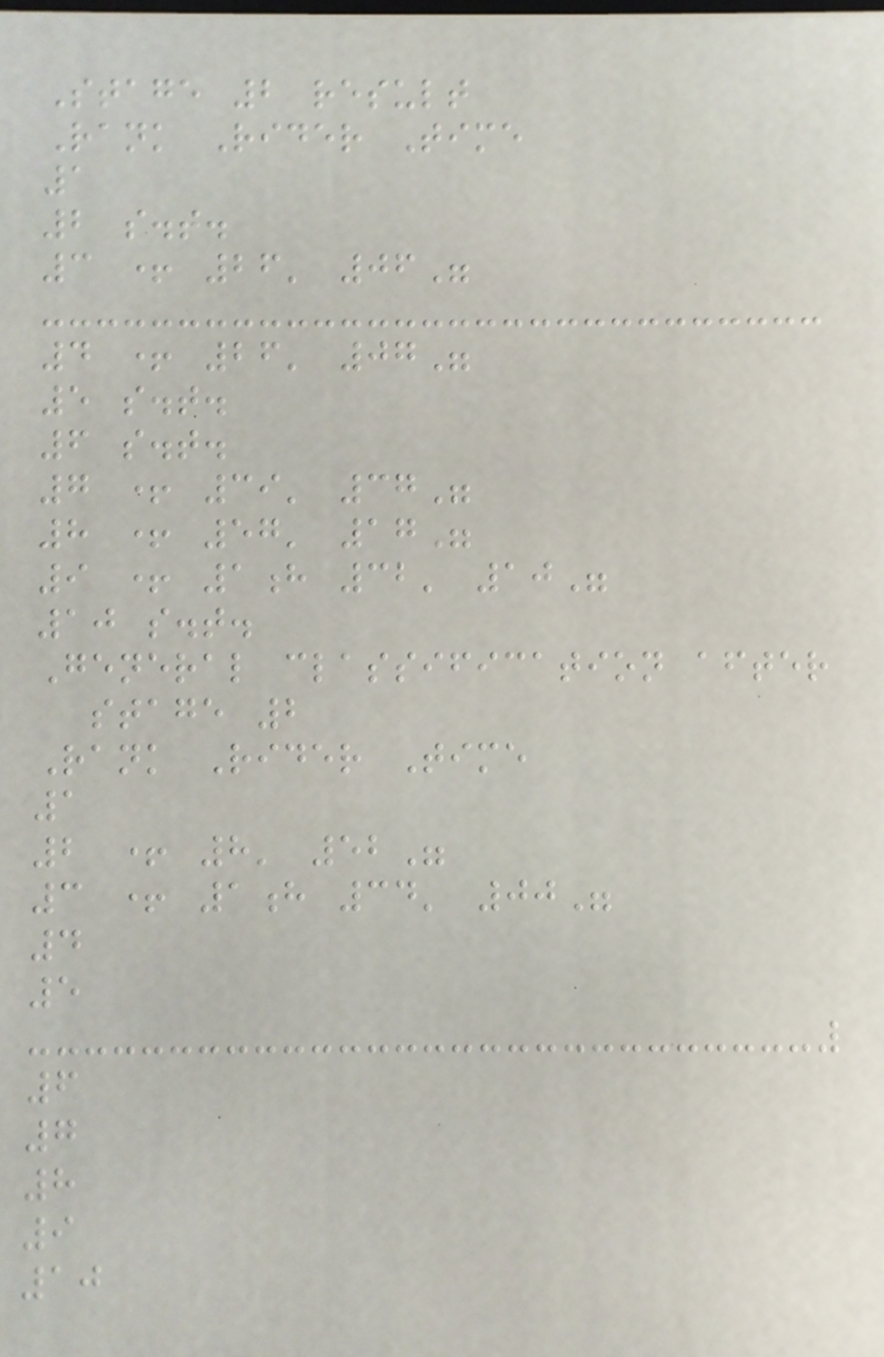Stage 2 result
Rank Rider Time
1
2 s.t.
3 + 26' 06"
4 + 26' 07"
5 s.t.
6 s.t.
7 + 39' 37"
8 + 57' 17"
9 + 1h 32' 10"
10 s.t.
General classification after
stage 2
Rank Rider Time
1
2 + 8' 52"
3 + 1h 34' 00"
4
5
6
7
8
9
10
